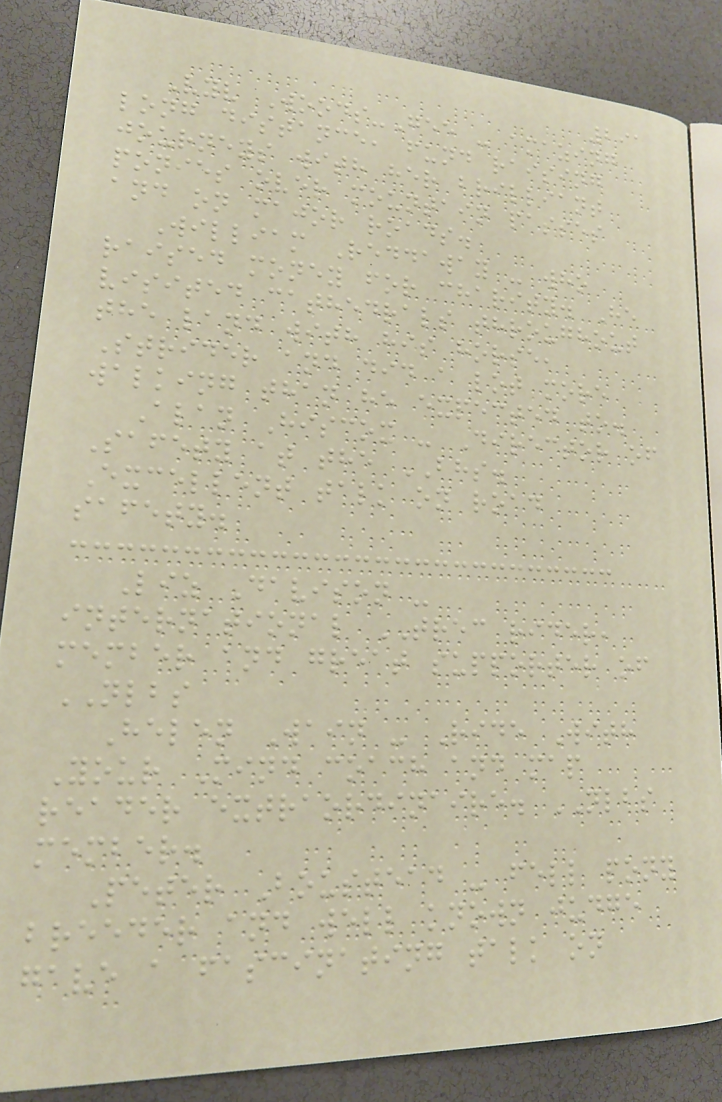291
Vyv Woods-Gee - amazing
long distance, fund raising
journeys with her brilliant
ponies over mountain passes
and on major roads.
William Reddaway - who
raised money for charity. He
visited cathedrals throughout
the land with his horse,
Strider and did a lot more
walking than he expected to.
Alan Hiscox - Director of
Safety at the BHS.
Excellent talk on road
safety.
Liz Davison -
international TREC rider,
member and great supporter of
NLBS
Helen Wain - Ride With
Your Mind coach and map
reader extraordinaire. NLBS
member.
Peter Boustead - fell pony
breeder and well known judge
gave a fascinating talk on
